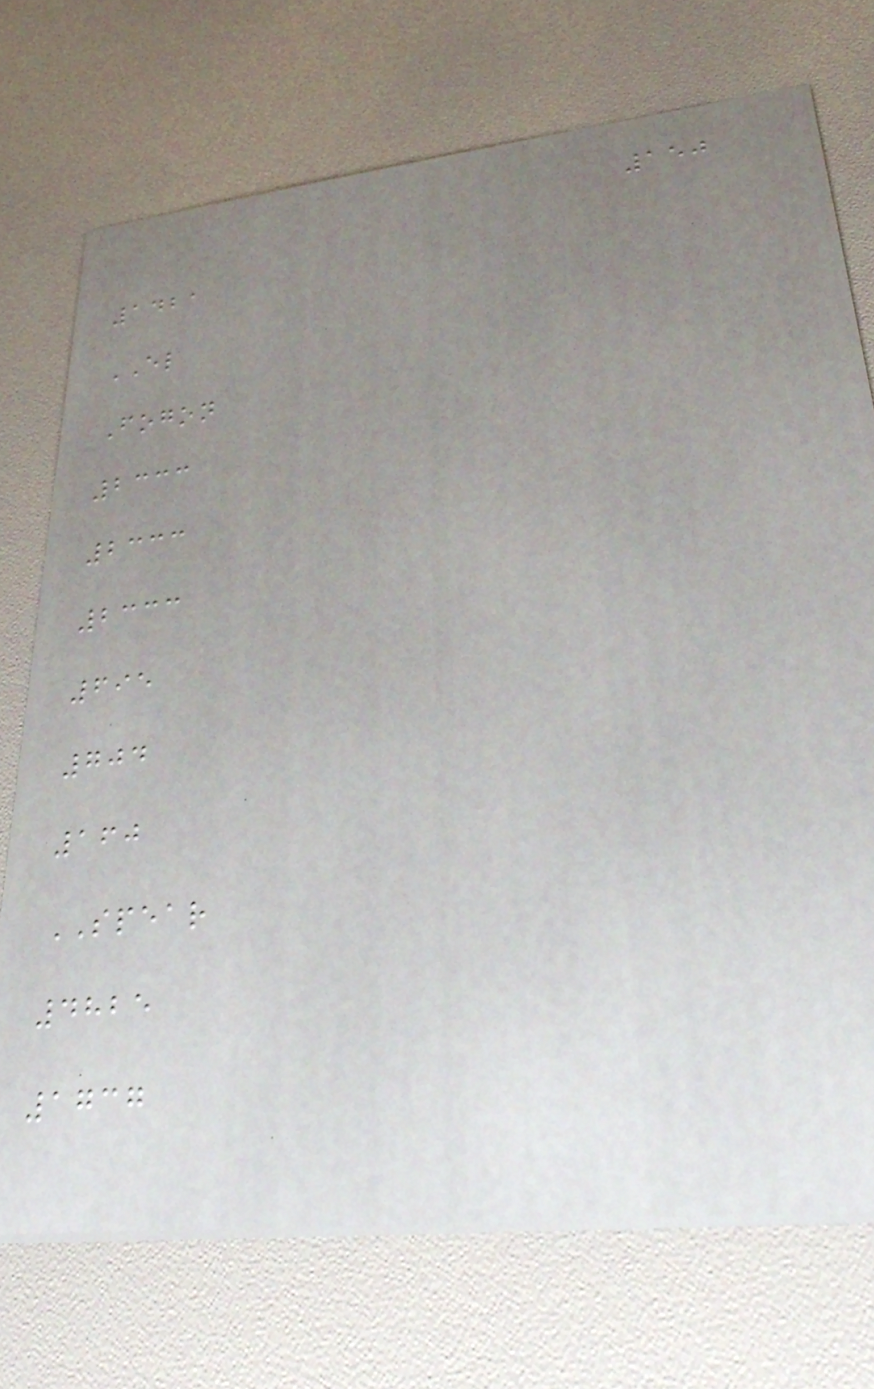150
1421
EL
Fogon
2333
2333
2333
695
704
160
SPEAR
4825
1737
